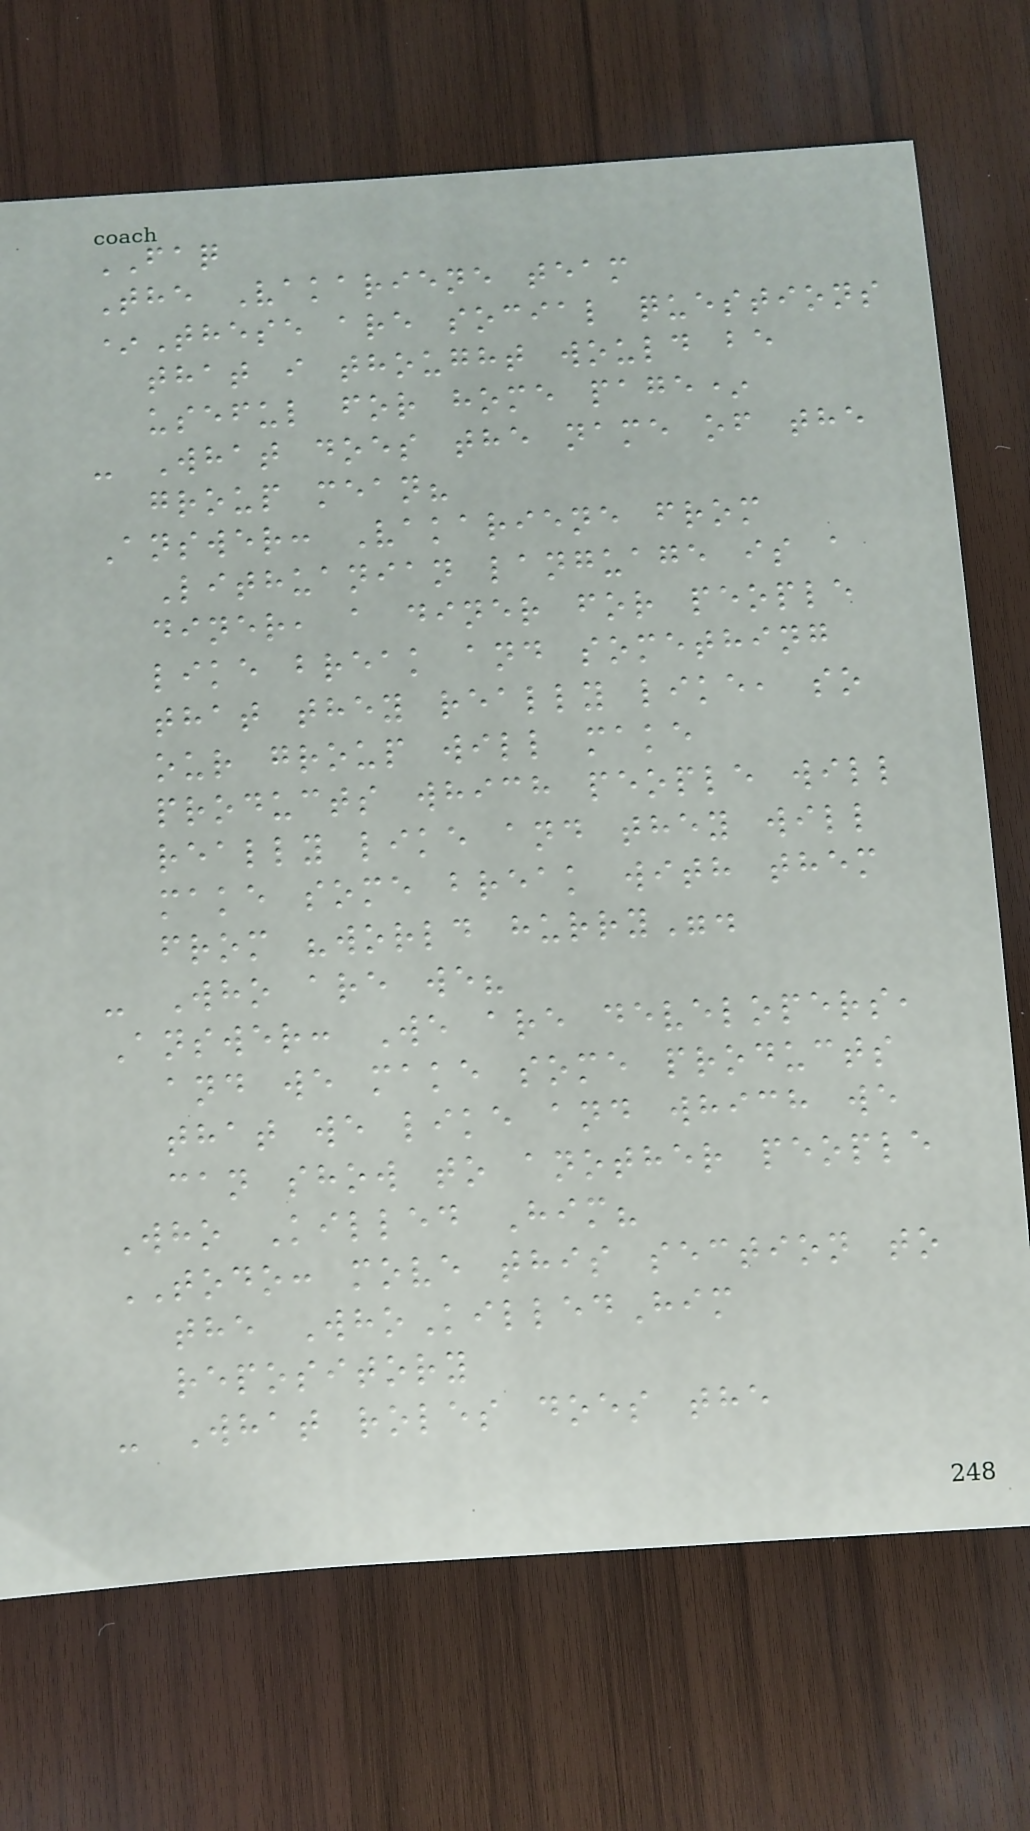FAQ
The Vakariene team
*These are social questions
that i thought would be
useful for home page*
- What does the name of the
group mean?
Answer: Vakariene from
Lithuanian language is a
diner, a diner for people
like break and something
that they really like, so
our group will make
products which people will
really like and they will
make some break with them
from "world hurry".
- Who are we?
Answer: We are developers,
and we make some products
that we like and which we
can show to another people
Who Killed Him?
TODO: move this section to
the WhoKilledHim
repository
- What roles does the
